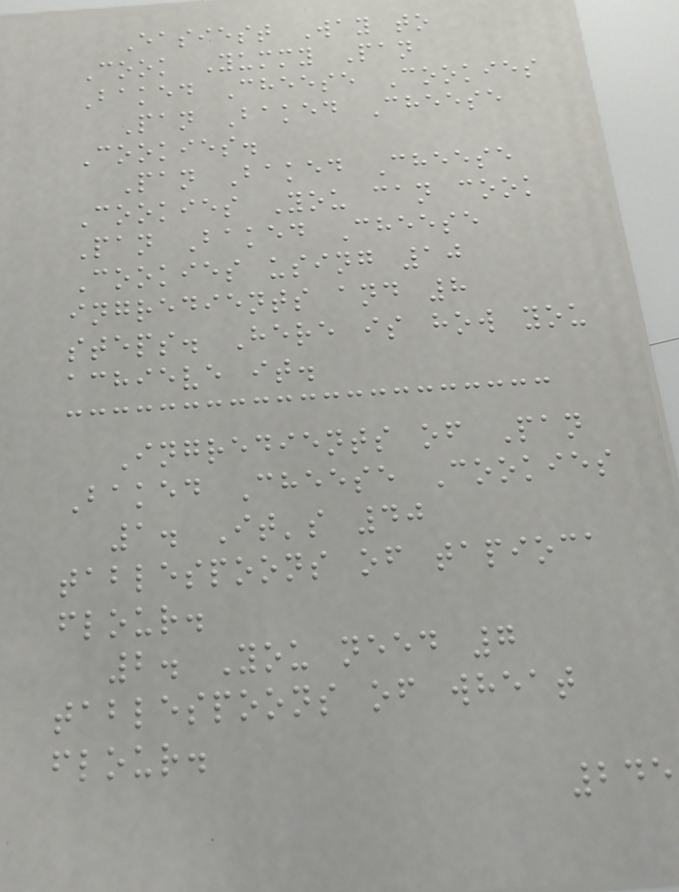Easiest Way to
Cook Yummy Pan
Baked Cheese Cookies
Pan Baked Cheese
Cookies.
Pan Baked Cheese
Cookies You can cook
Pan Baked Cheese
Cookies using 10
ingredients and 8
steps. Here is how you
achieve it.
Ingredients of Pan
Baked Cheese Cookies
1. It's 40
tablespoons of tapioca
flour.
2. You need 7
tablespoons of wheat
flour.
245
